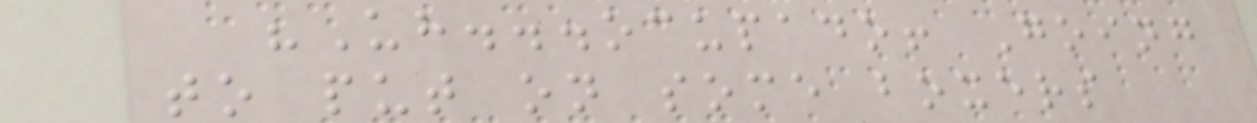"Uh...ocupado! Going
to put on some boxers
